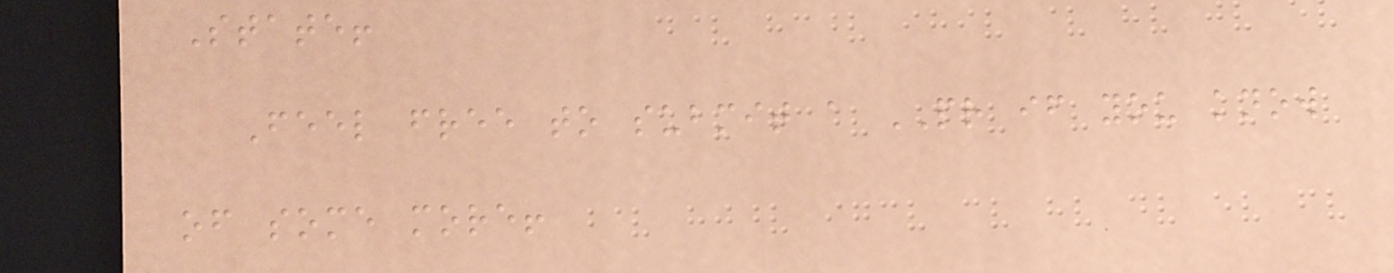State!
Feel free to submit a PR if you know
of some more!
